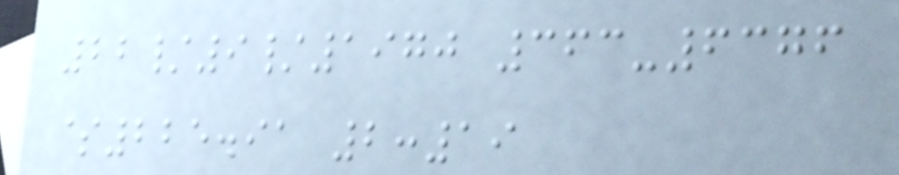22/9/1970 363-6376
$225.91 2:19
